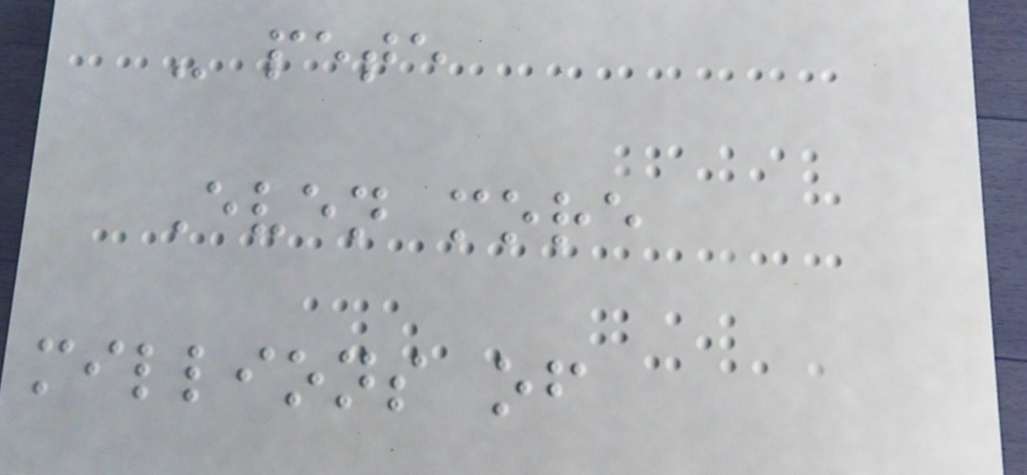- pete
Even more
millions of
